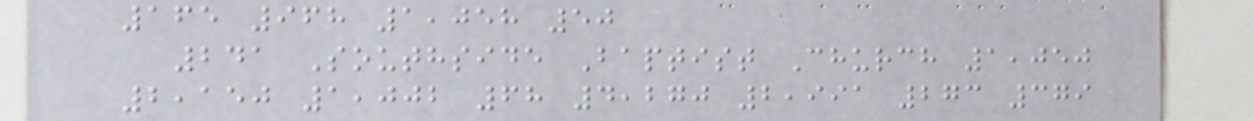165 968 1,058 50
241 Southside Baptist Church 1,050
2,150 1,002 68 4,270 2,991 273 379
